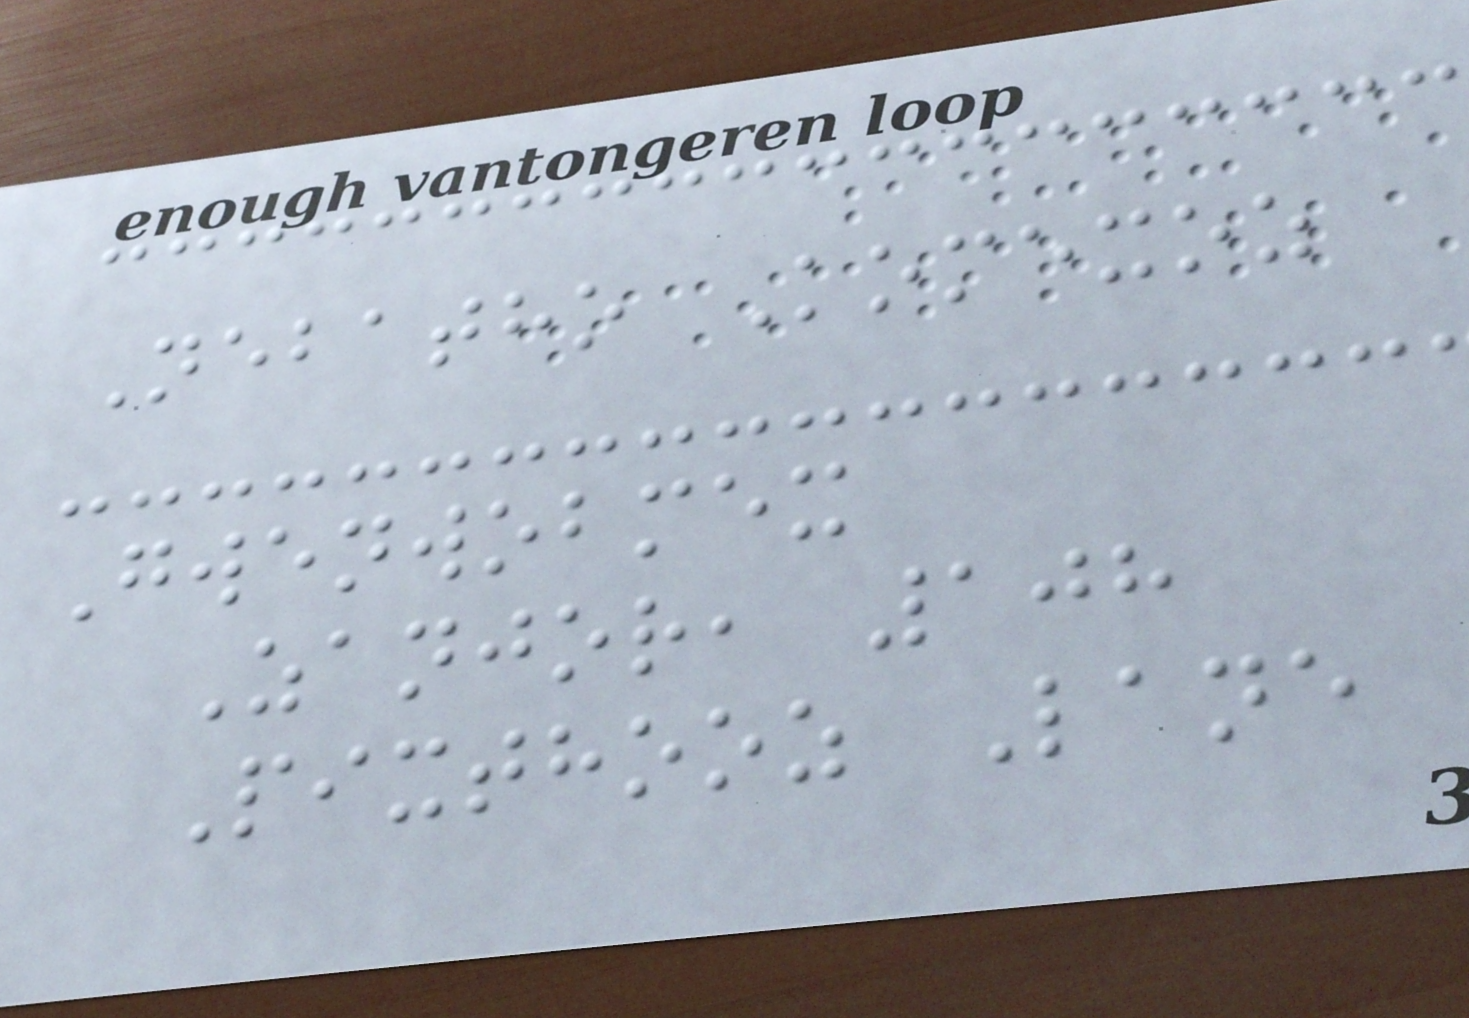Nebatho Komexoz
Gwenwobmex
Zanjor, 108
Pixthooz Lane
